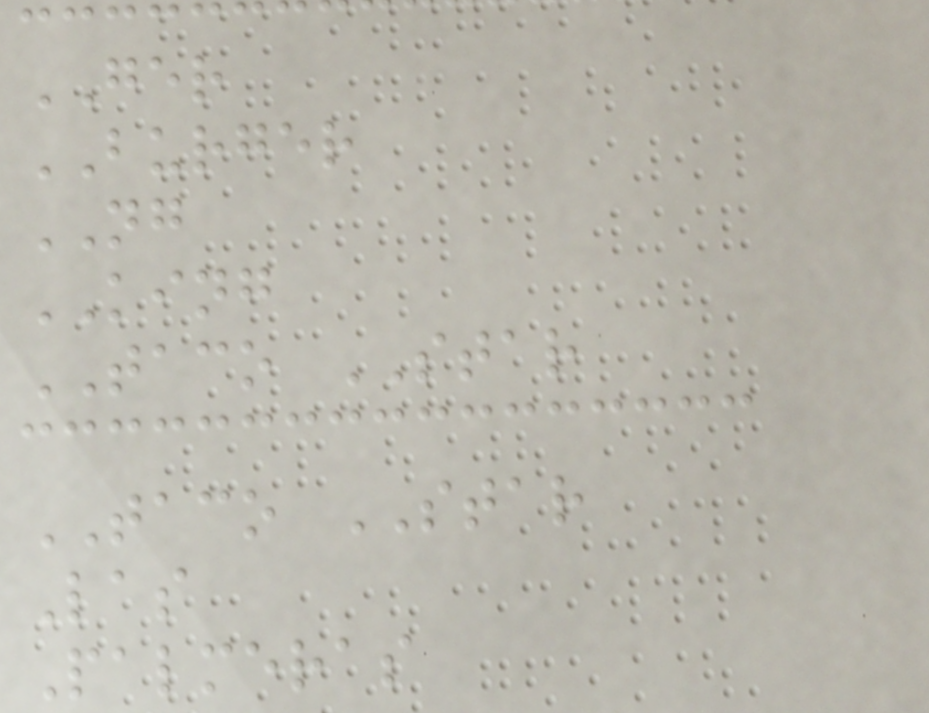GER
BURGER
NG
KING
TACO STAR
TACO STAR
Las
Palmeras
